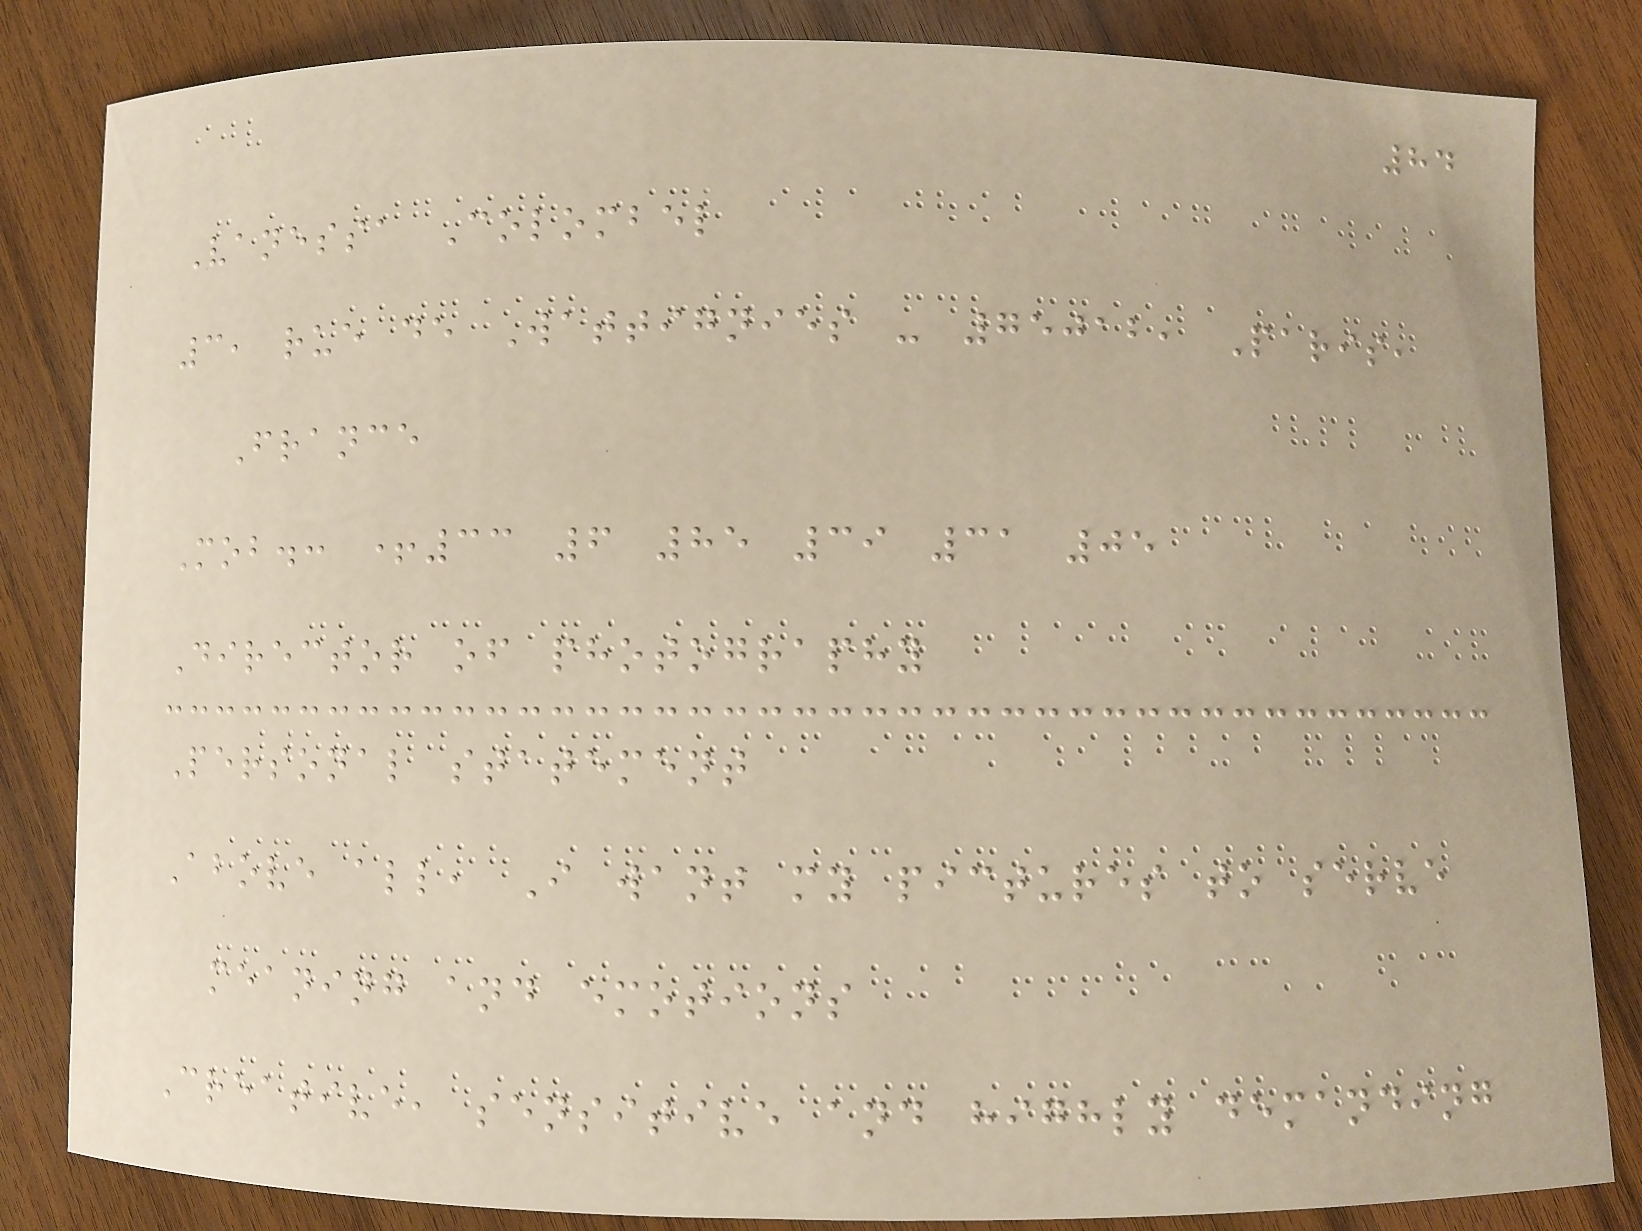84
Vanessa Colombel
3, rue de Wattignies - 75012, Paris,
France
Mob.: +33 6 85 39 31 05
Director of photography
Personal statement
Above all, I want my pictures to serve
meaning and emotions
Creative, sensitive and highly demanding
